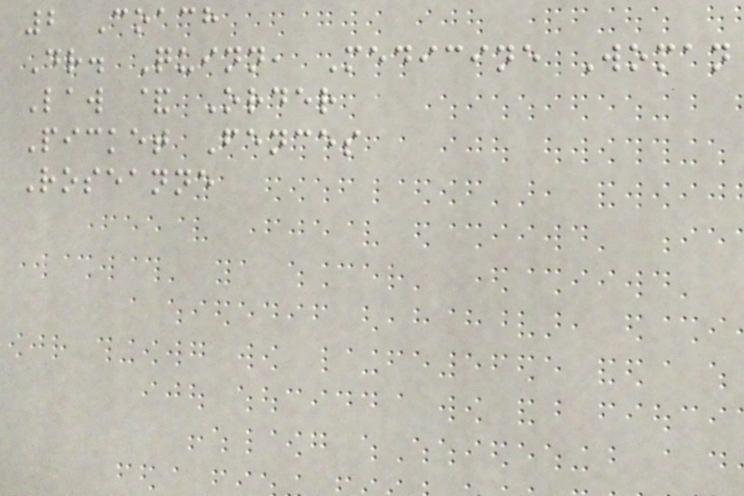2 Coach
Dr. Quinn, Medicine Woman
Law & Order
Picket Fences
Roseanne
